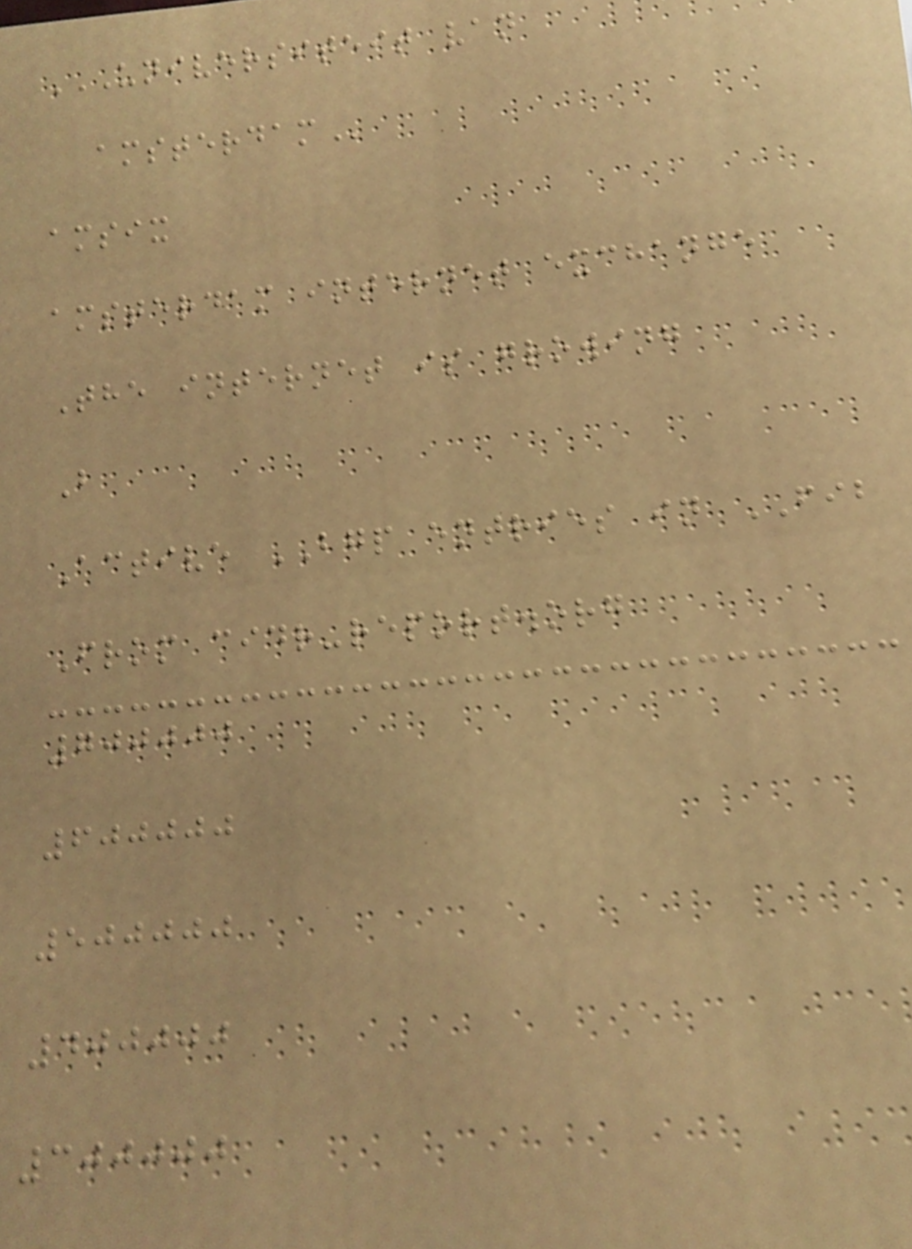UNIVERSITEIT VAN
AMSTERDAM
amsix
amsterdam internet exchange
The internet is growing
B
Active BGP entries in FIB
From cidr-report.org
700000
600000
500000
400000
300000
